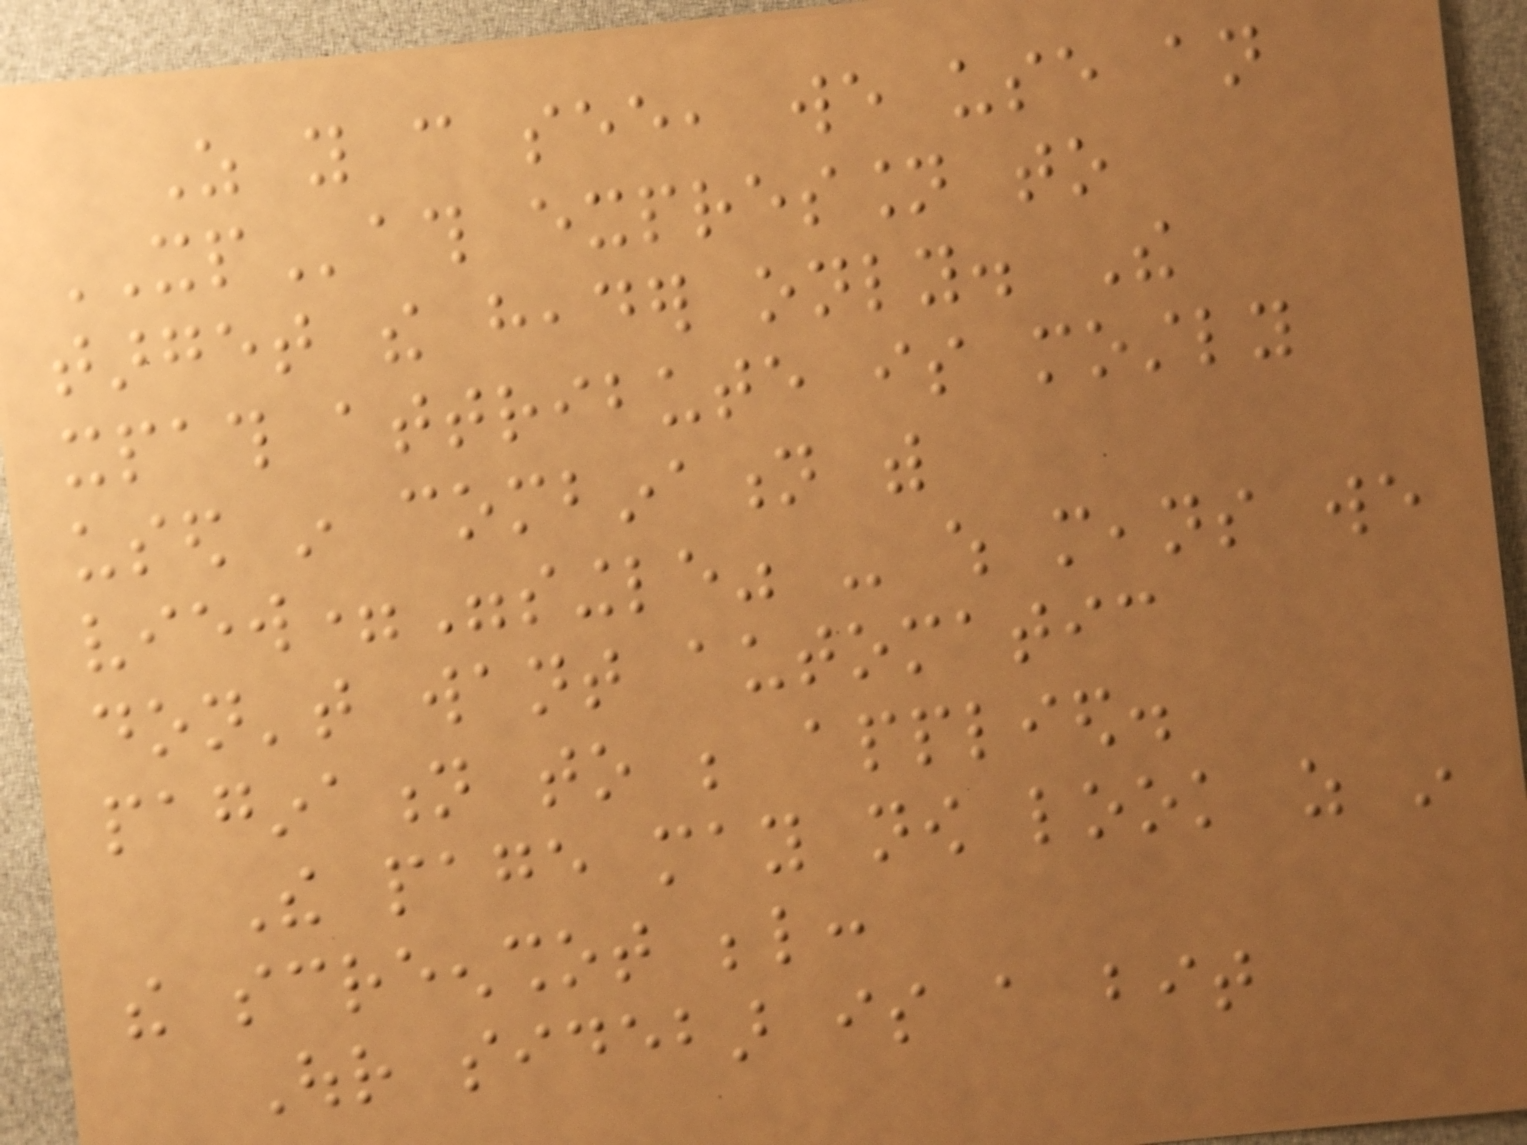As you can see, we use an
XPath expression to
target the header only. The
xpath attribute is mostly
used in combination with
view="single" - which means we
don't want automatic
pagination to be applied.
The page may now look as in
the screenshot below:
Our sidebar is a bit
